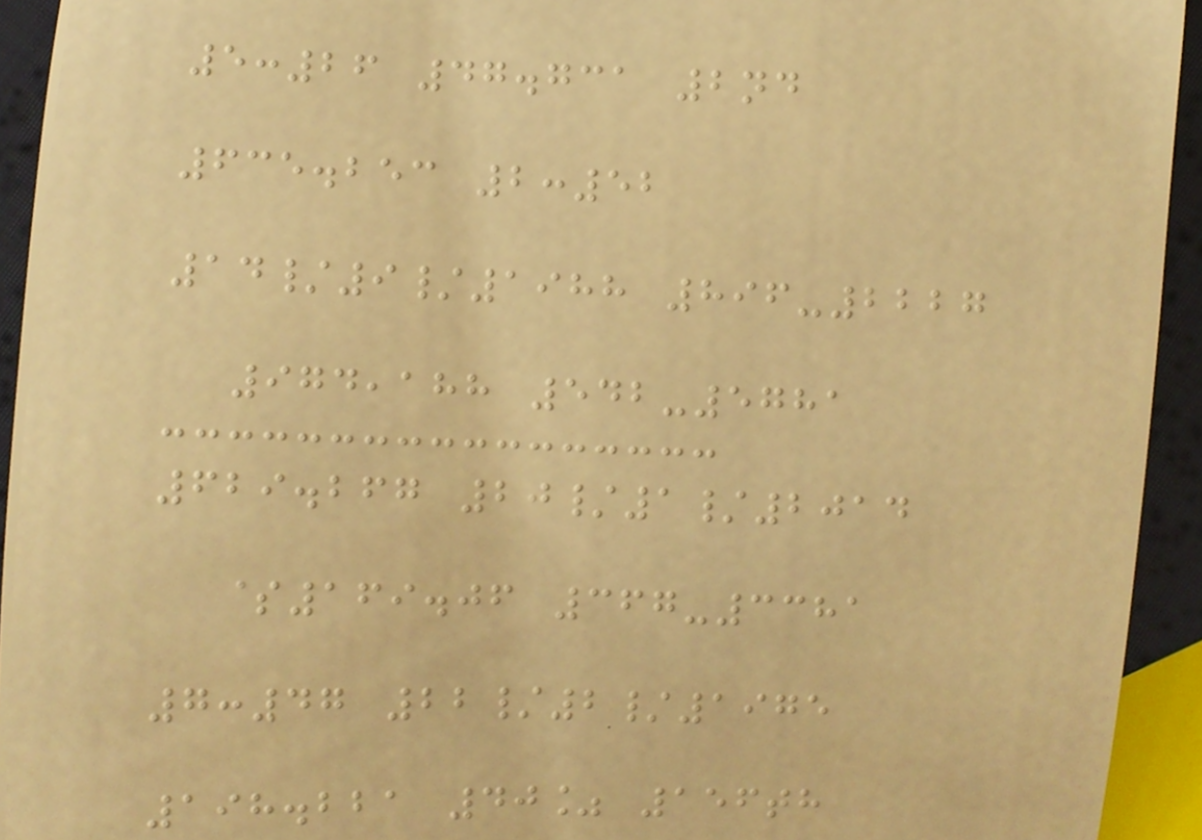5:26 47.731 2nd
635.253 2:52
14/9/1988 896-2227
974,188 542-5781
629.267 20/1/2014
$169.06 367-3381
7:47 22/2/1975
198.221 40% 156th
